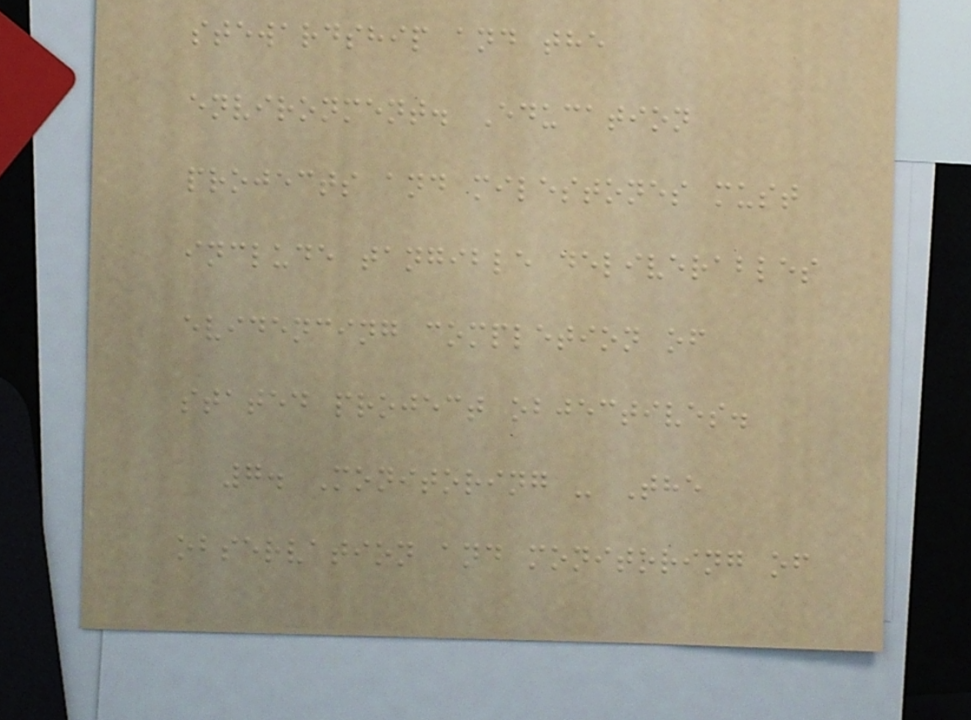stewardship and the
environment. Education
projects and milestones must
include tangible deliverables
evidencing completion of
stated project objectives.
7. Monitoring - The
observation and monitoring of
